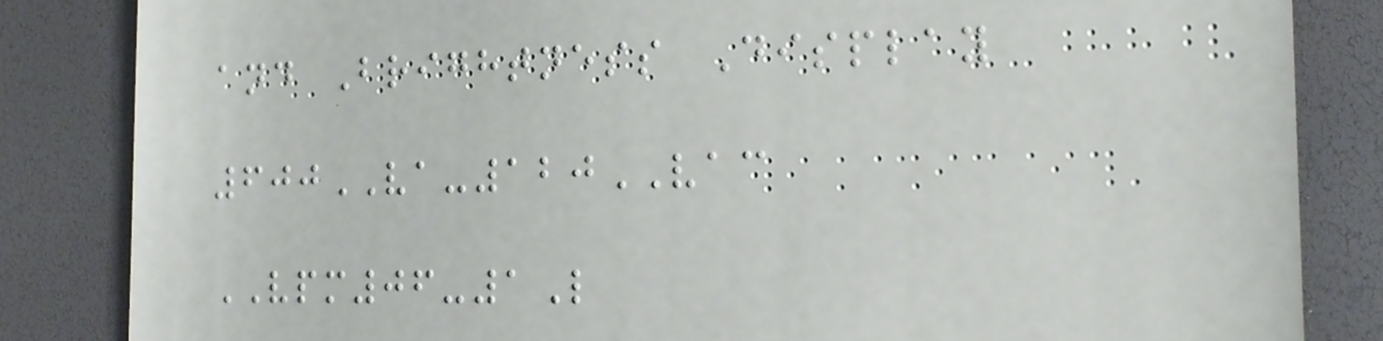and Brightness Display
600VA-120VAC
VPM06-1L
